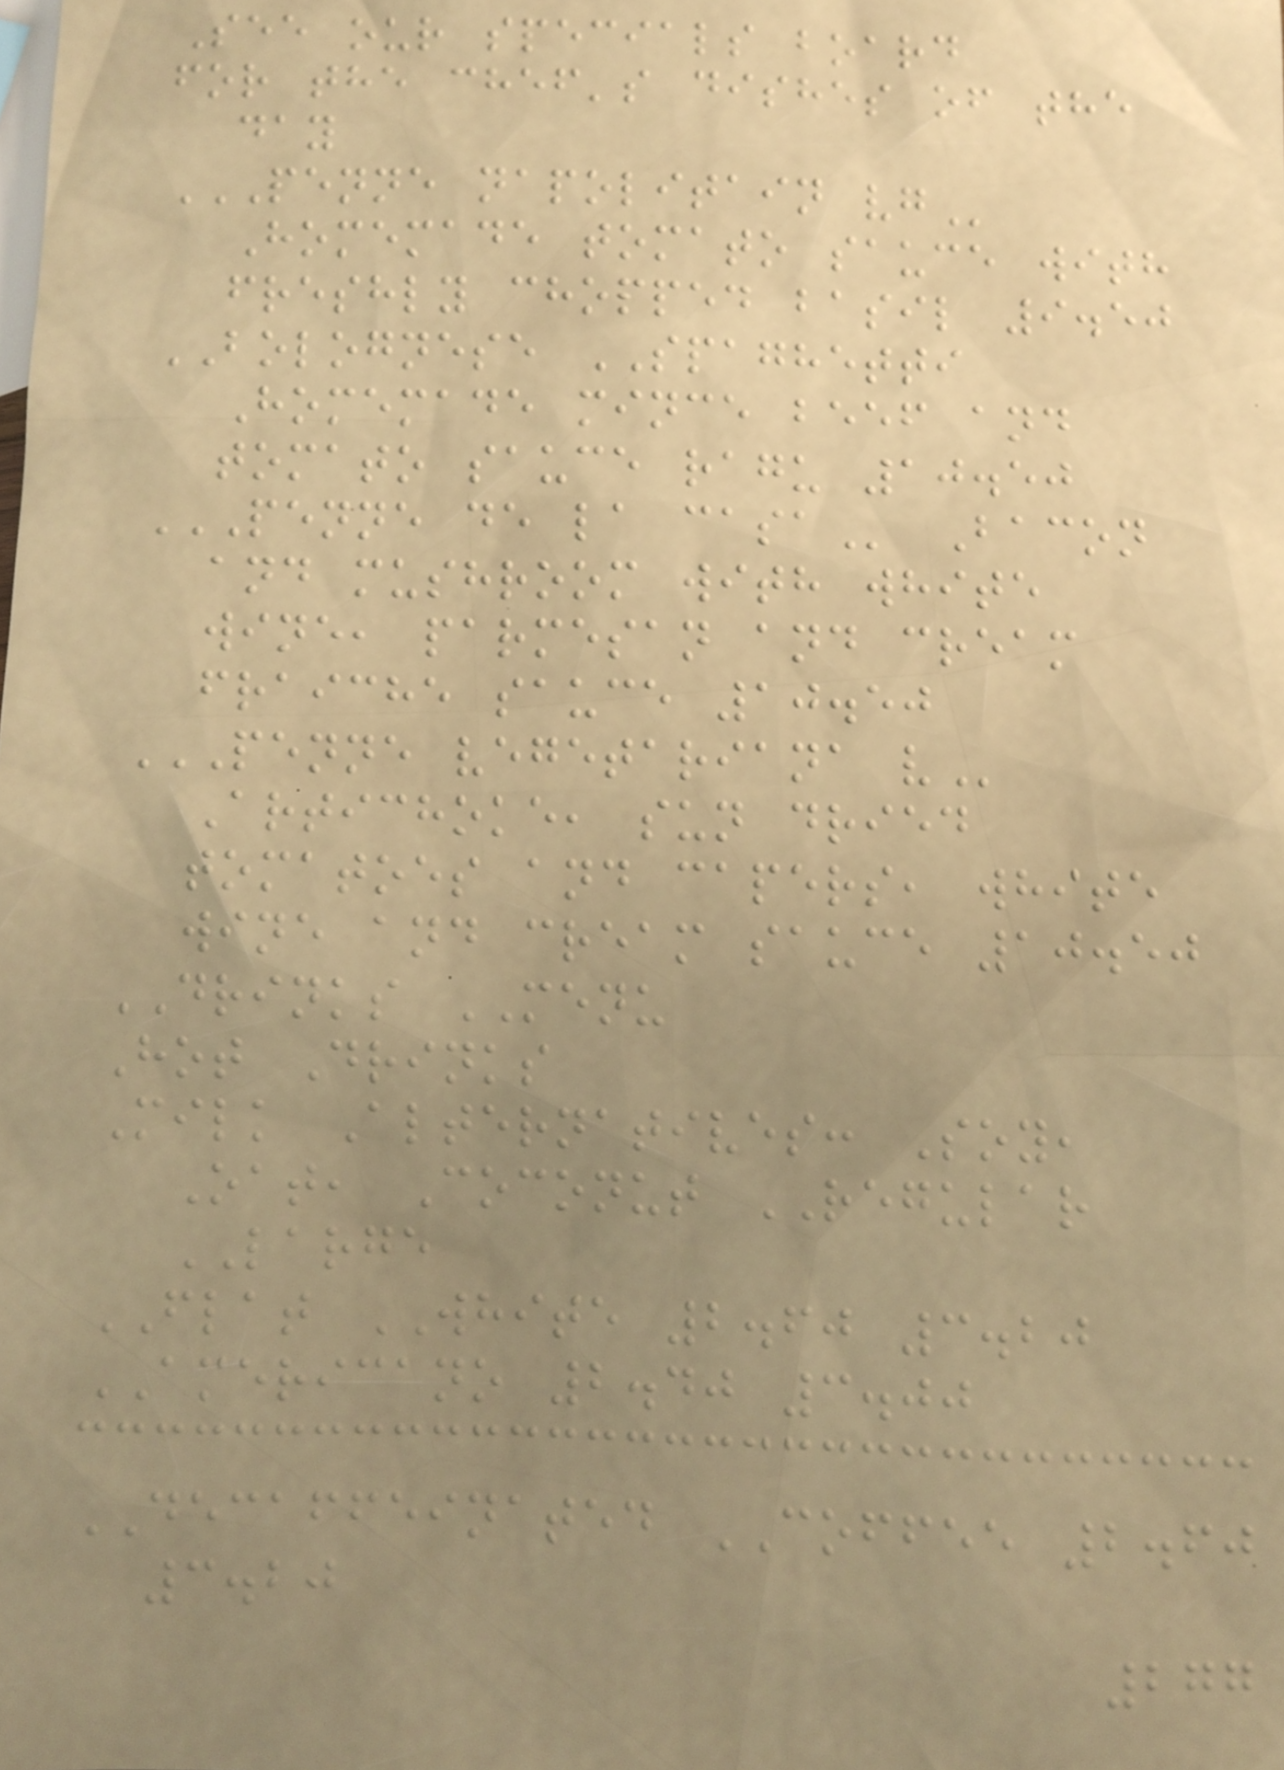See our specials board
for the chef's dishes of the
day
PENNE NAPOLITAIN VG
Homemade tomato sauce with
freshly chopped basil 9.50
BOLOGNESE SPAGHETTI
Homemade mince beef and
tomato sauce ragu 10.50
PENNE DE LA CASA Bacon
and mushroom with white
wine, parmesan and cream
fraiche sauce 10.50
PENNE VEGETARIANA V
Artichoke, sun dried
tomatoes and capers, white
wine and cream sauce 10.50
DRINKS MENU
Hot Drinks
Milk Alternatives: Soy,
Oat, Coconut REGULAR
LARGE
FLAT WHITE 2.60 3.20
AMERICANO 2.40 3.00
DECAFFEINATED COFFEE 2.60
3.20
277
